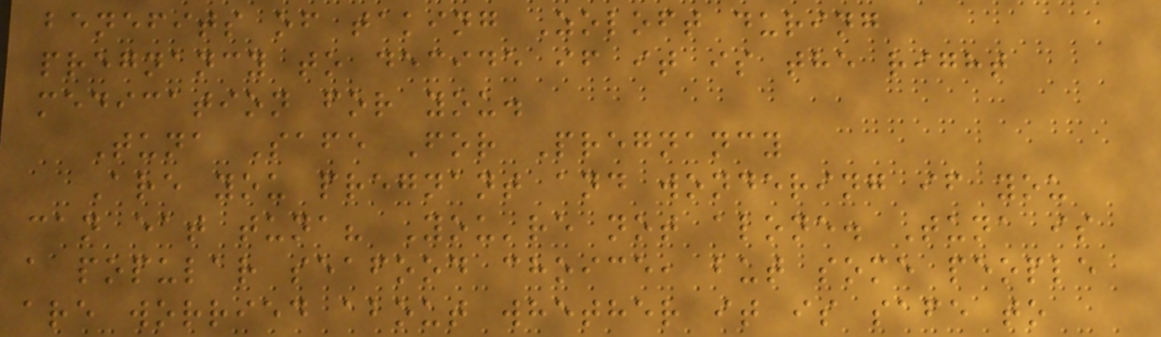benefits of taking Zoloft during
pregnancy to decide if it is the right
medication for you.
Tuna Safe For Pregnancy
Are you pregnant and wondering if you
can eat tuna? You're not alone. Tuna is
a popular seafood choice, but some people
are worried about whether it is safe to
